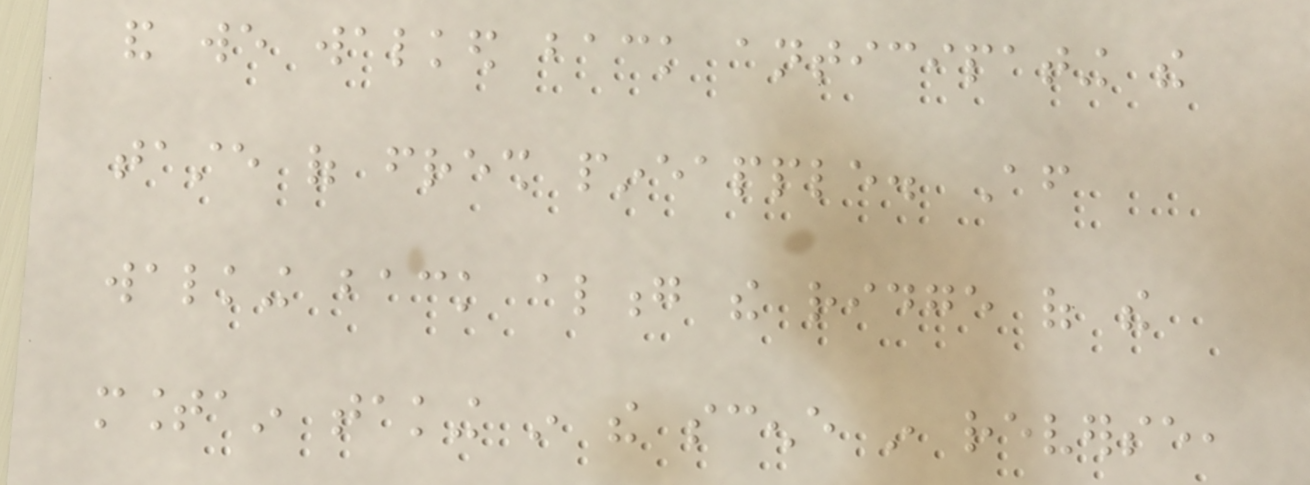and we walked back anticipating the
taste of fresh pineapple. After
walking back along the ridge of the
mountain taking in the scene in reverse,
